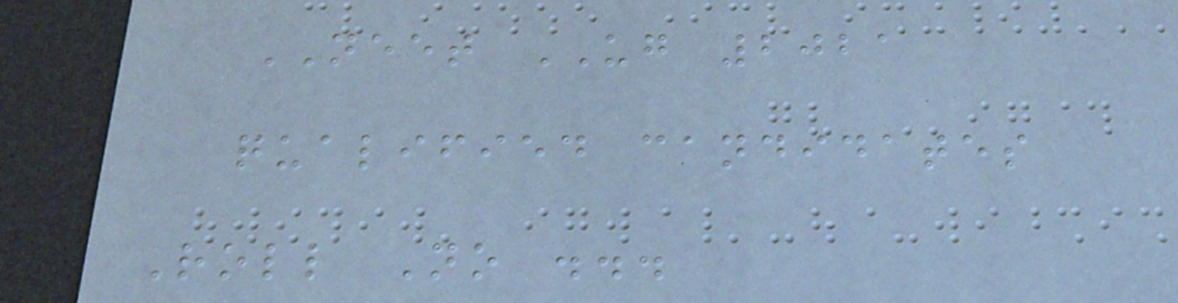NEET UG 2021
qualified candidates
Roll No ...
